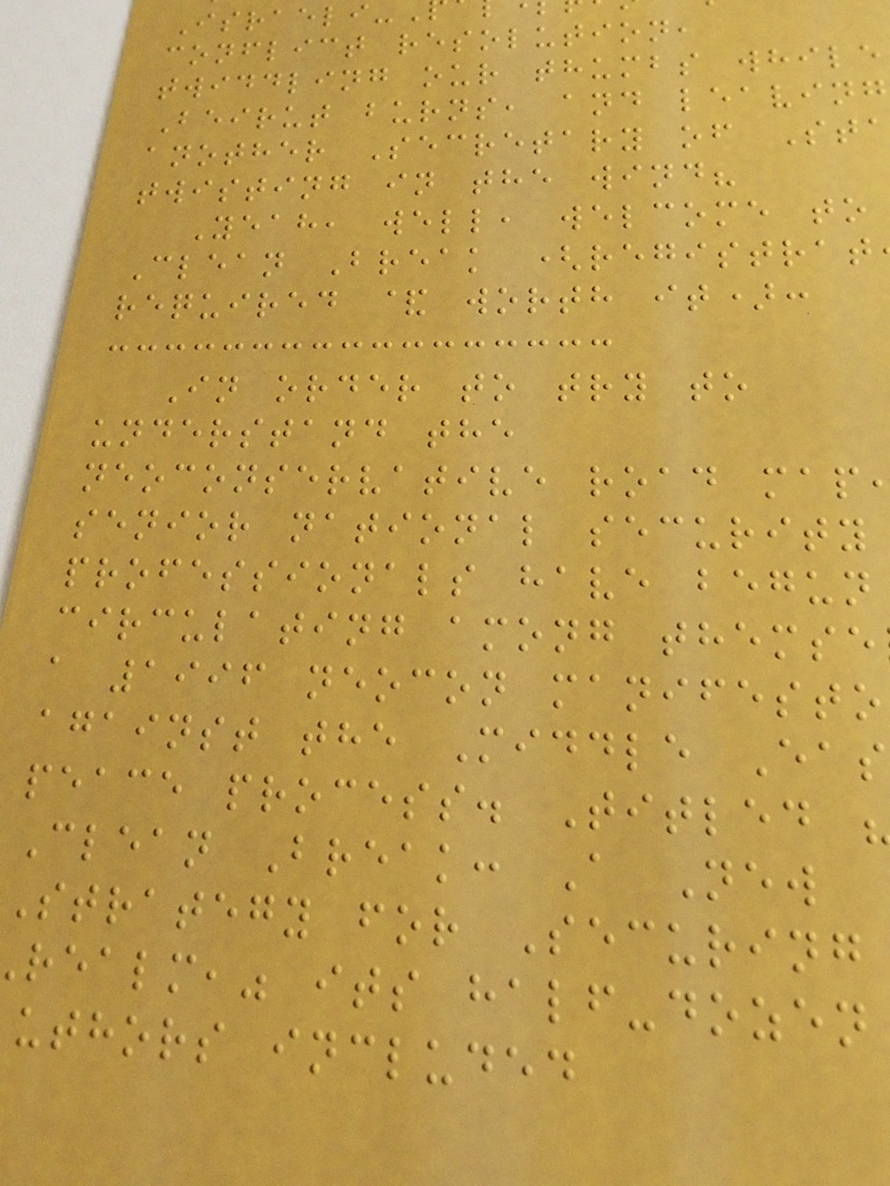Israeli-
conflict resolution,
twiddling our thumbs while
Beirut burns, and leaving
another Secretary of St
twisting in the wind?
Yeah, well, welcome to
Clean Break (registrat
required & worth it):
In order to try to
understand the
neoconservative road map
senior national security
professionals have begun
circulating among themse
a 1996 neocon manifesto
against the Middle Eas
peace process. Titled
Clean Break: A New
Strategy for Securing
realm," its half-dozen
uthors included
